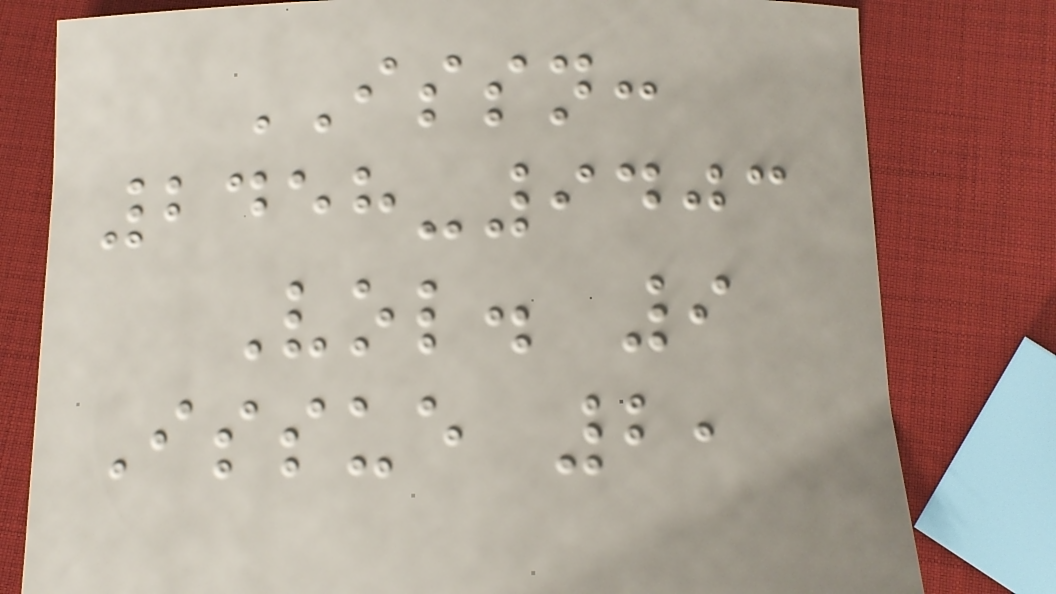ISSN:
2458-9403
Vol. 9
Issue 2,
